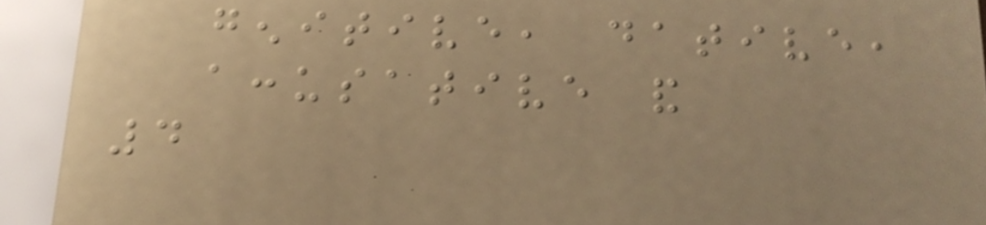genitive, dative,
accusative and
4
